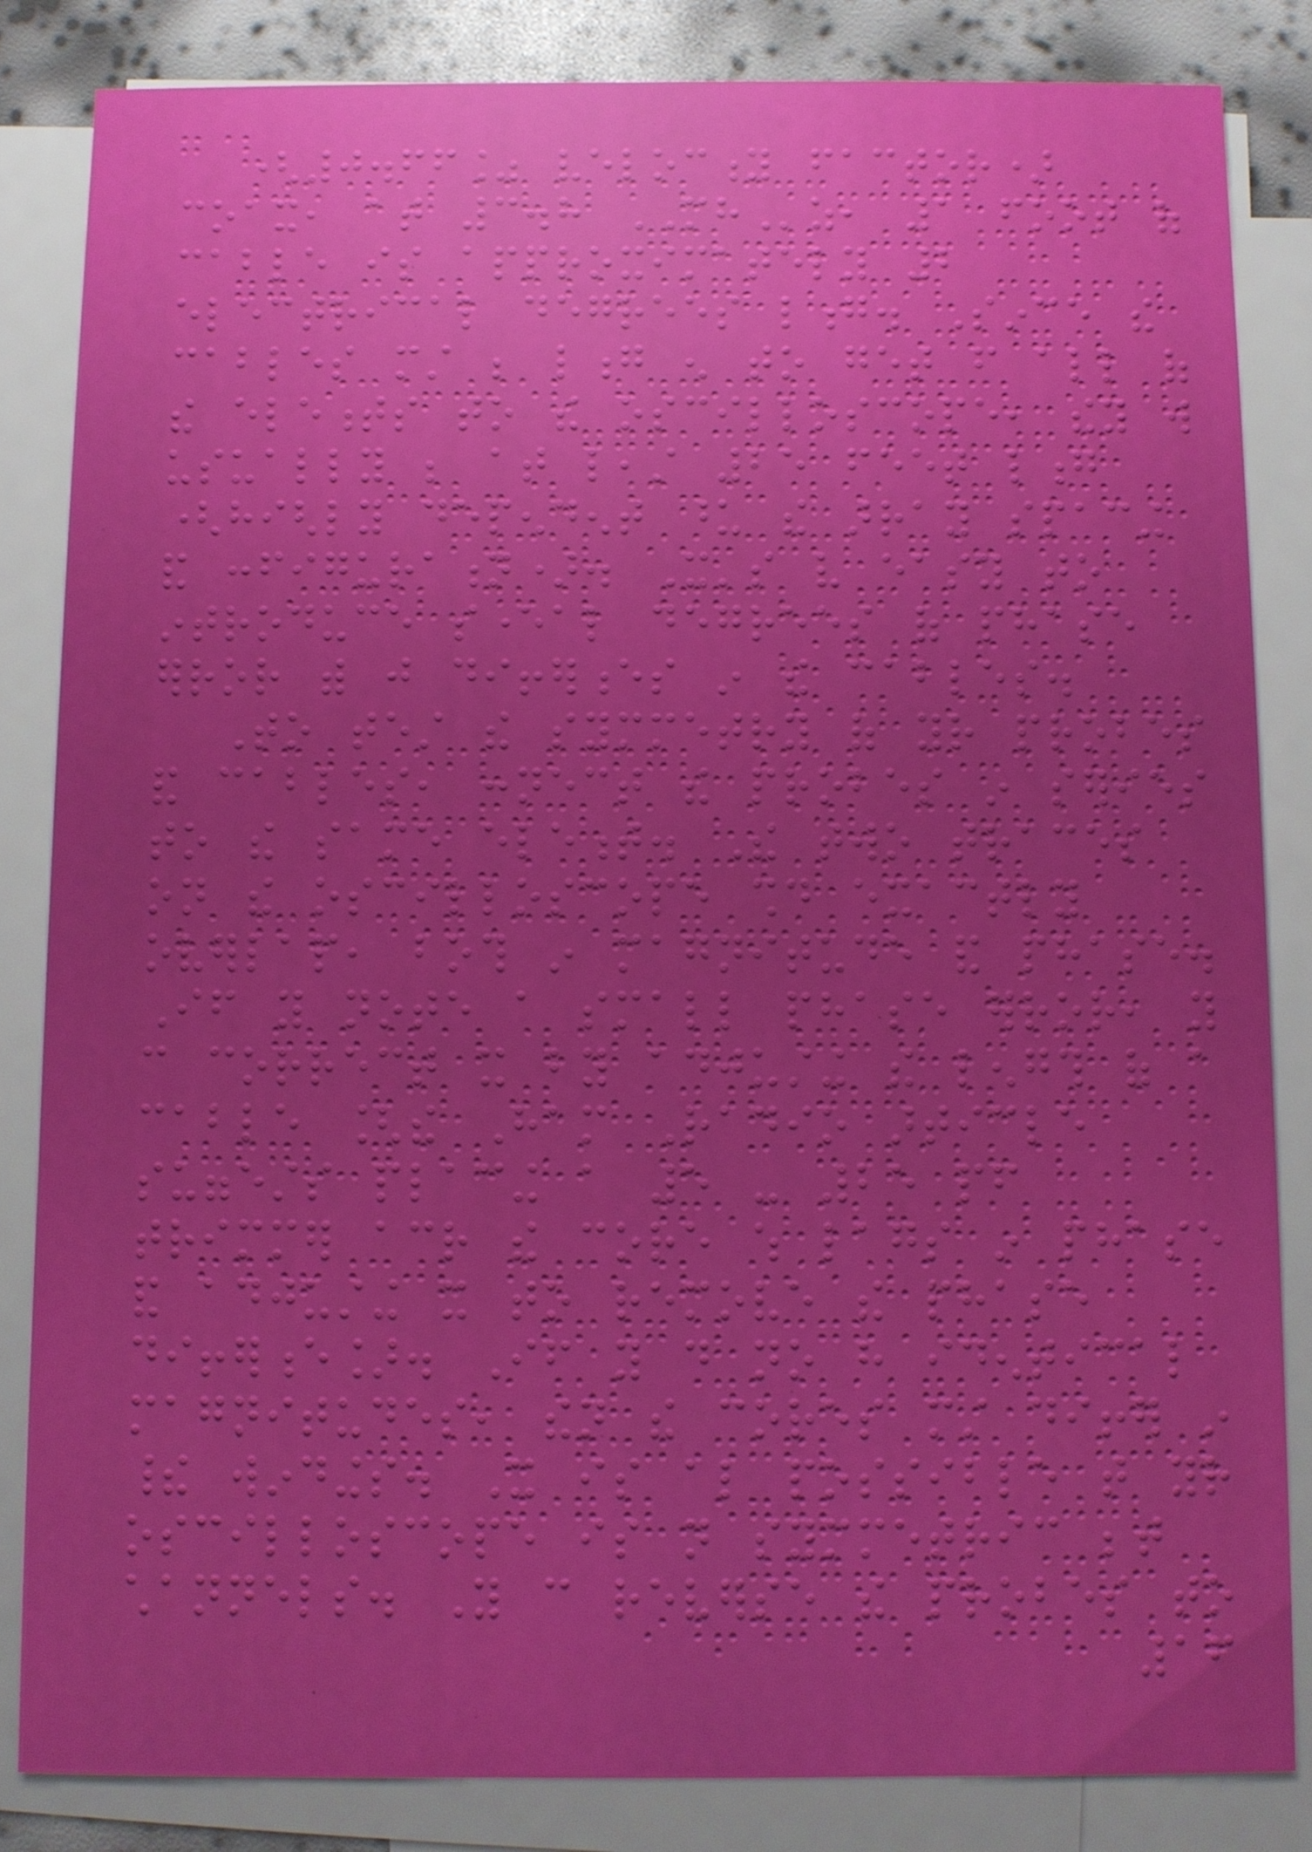(0.66% velocity factor)
coax, at 3.8 MHz, 1 foot of
cable is approximately 2
electrical degrees long. Since the
cables must be long enough to get from all of
the elements to the oscilloscope, they will
usually be at least 25 feet long
(highly dependent upon the array spacing
and configuration). It's very easy to
introduce several degrees of phase
error with just differences in the cables.
To test the symmetry of your probes
and cables, connect the probes in series
to the same element. The two traces
on the oscilloscope should exactly
overlap, both in magnitude and phase.
If you note a small phase error, you
can correct it by adjusting the length of a
cable [the Ham Radio article
suggests placing a 5 - 25 pf
trimmer across the core which lags in phase
and adjusting it to remove the phase
difference]. If you do no have identical
magnitudes, then the cores must differ in
their windings. It is also possible that your
oscilloscope is not symmetric between
channels. You can reverse the probes to
16
